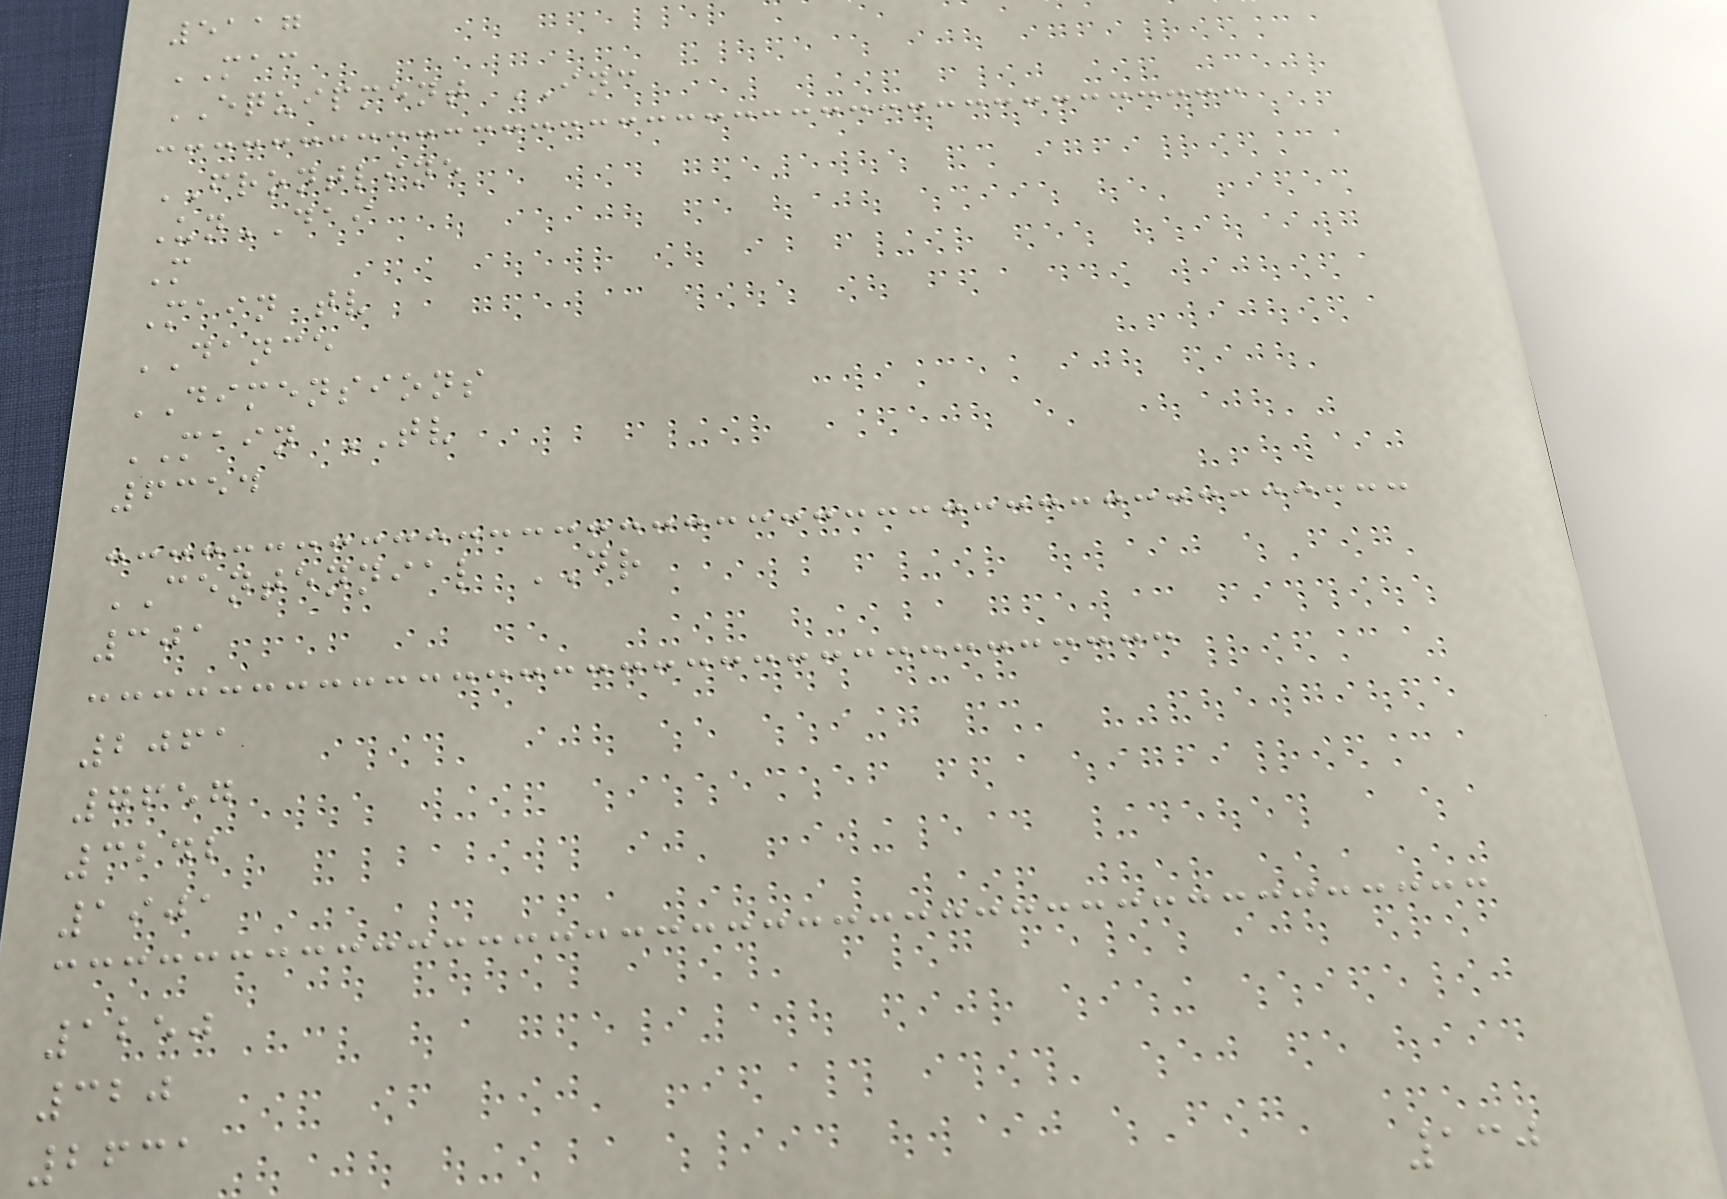5117
MAC
EQUIPMENT INC
FRONTLINE
UnDAI
M
Main tv
DANCE
DIMENSIONS
MAIN TV
6354
CENTENNIAL DR
301
2061
7657
3242
1901
1250
320
2631
130
